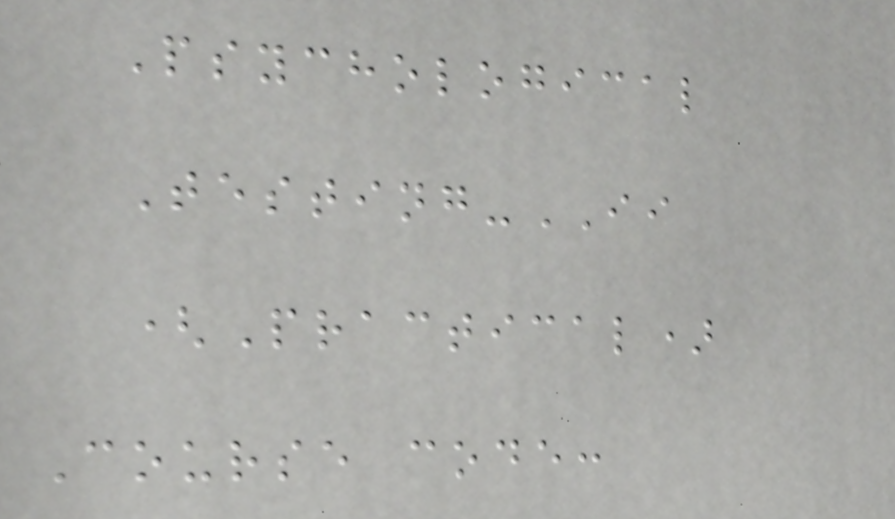Psychological
Testing-II
(Practical)
Course code:
